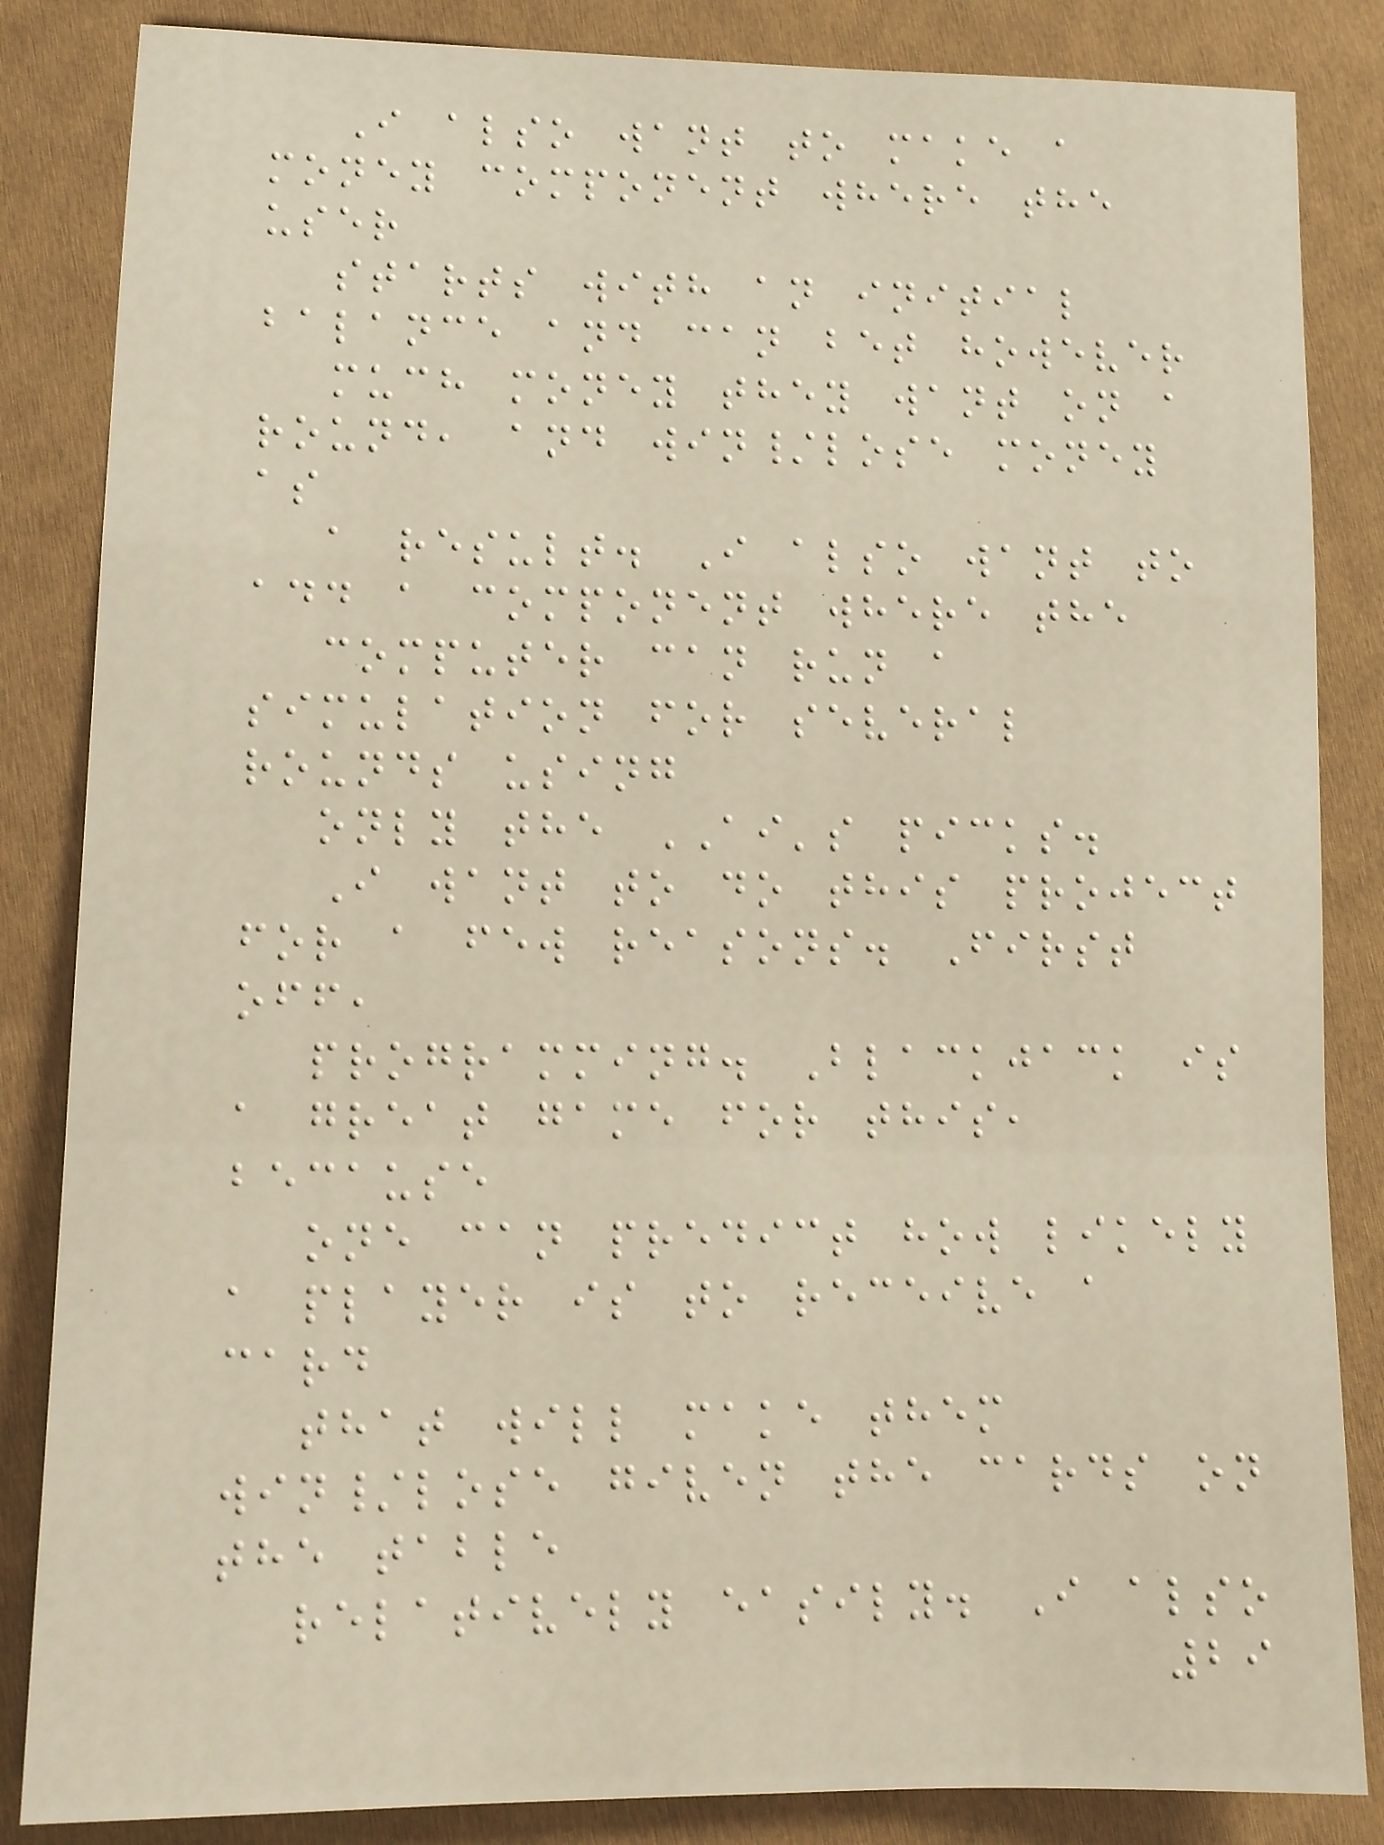I also want to make a
money component where the
user
starts with an initial
balance and can bet however
much money they want on a
round, and win/lose money
as
a result. I also want to
add a component where the
computer can run a
simulation for several
rounds using
only the AI's picks.
I want to do this project
for a few reasons. First
off,
programming. Blackjack is
a great game for this,
because
one can predict how likely
a player is to receive a
card
that will make them
win/lose given the cards on
the table
relatively easily. I also
29
